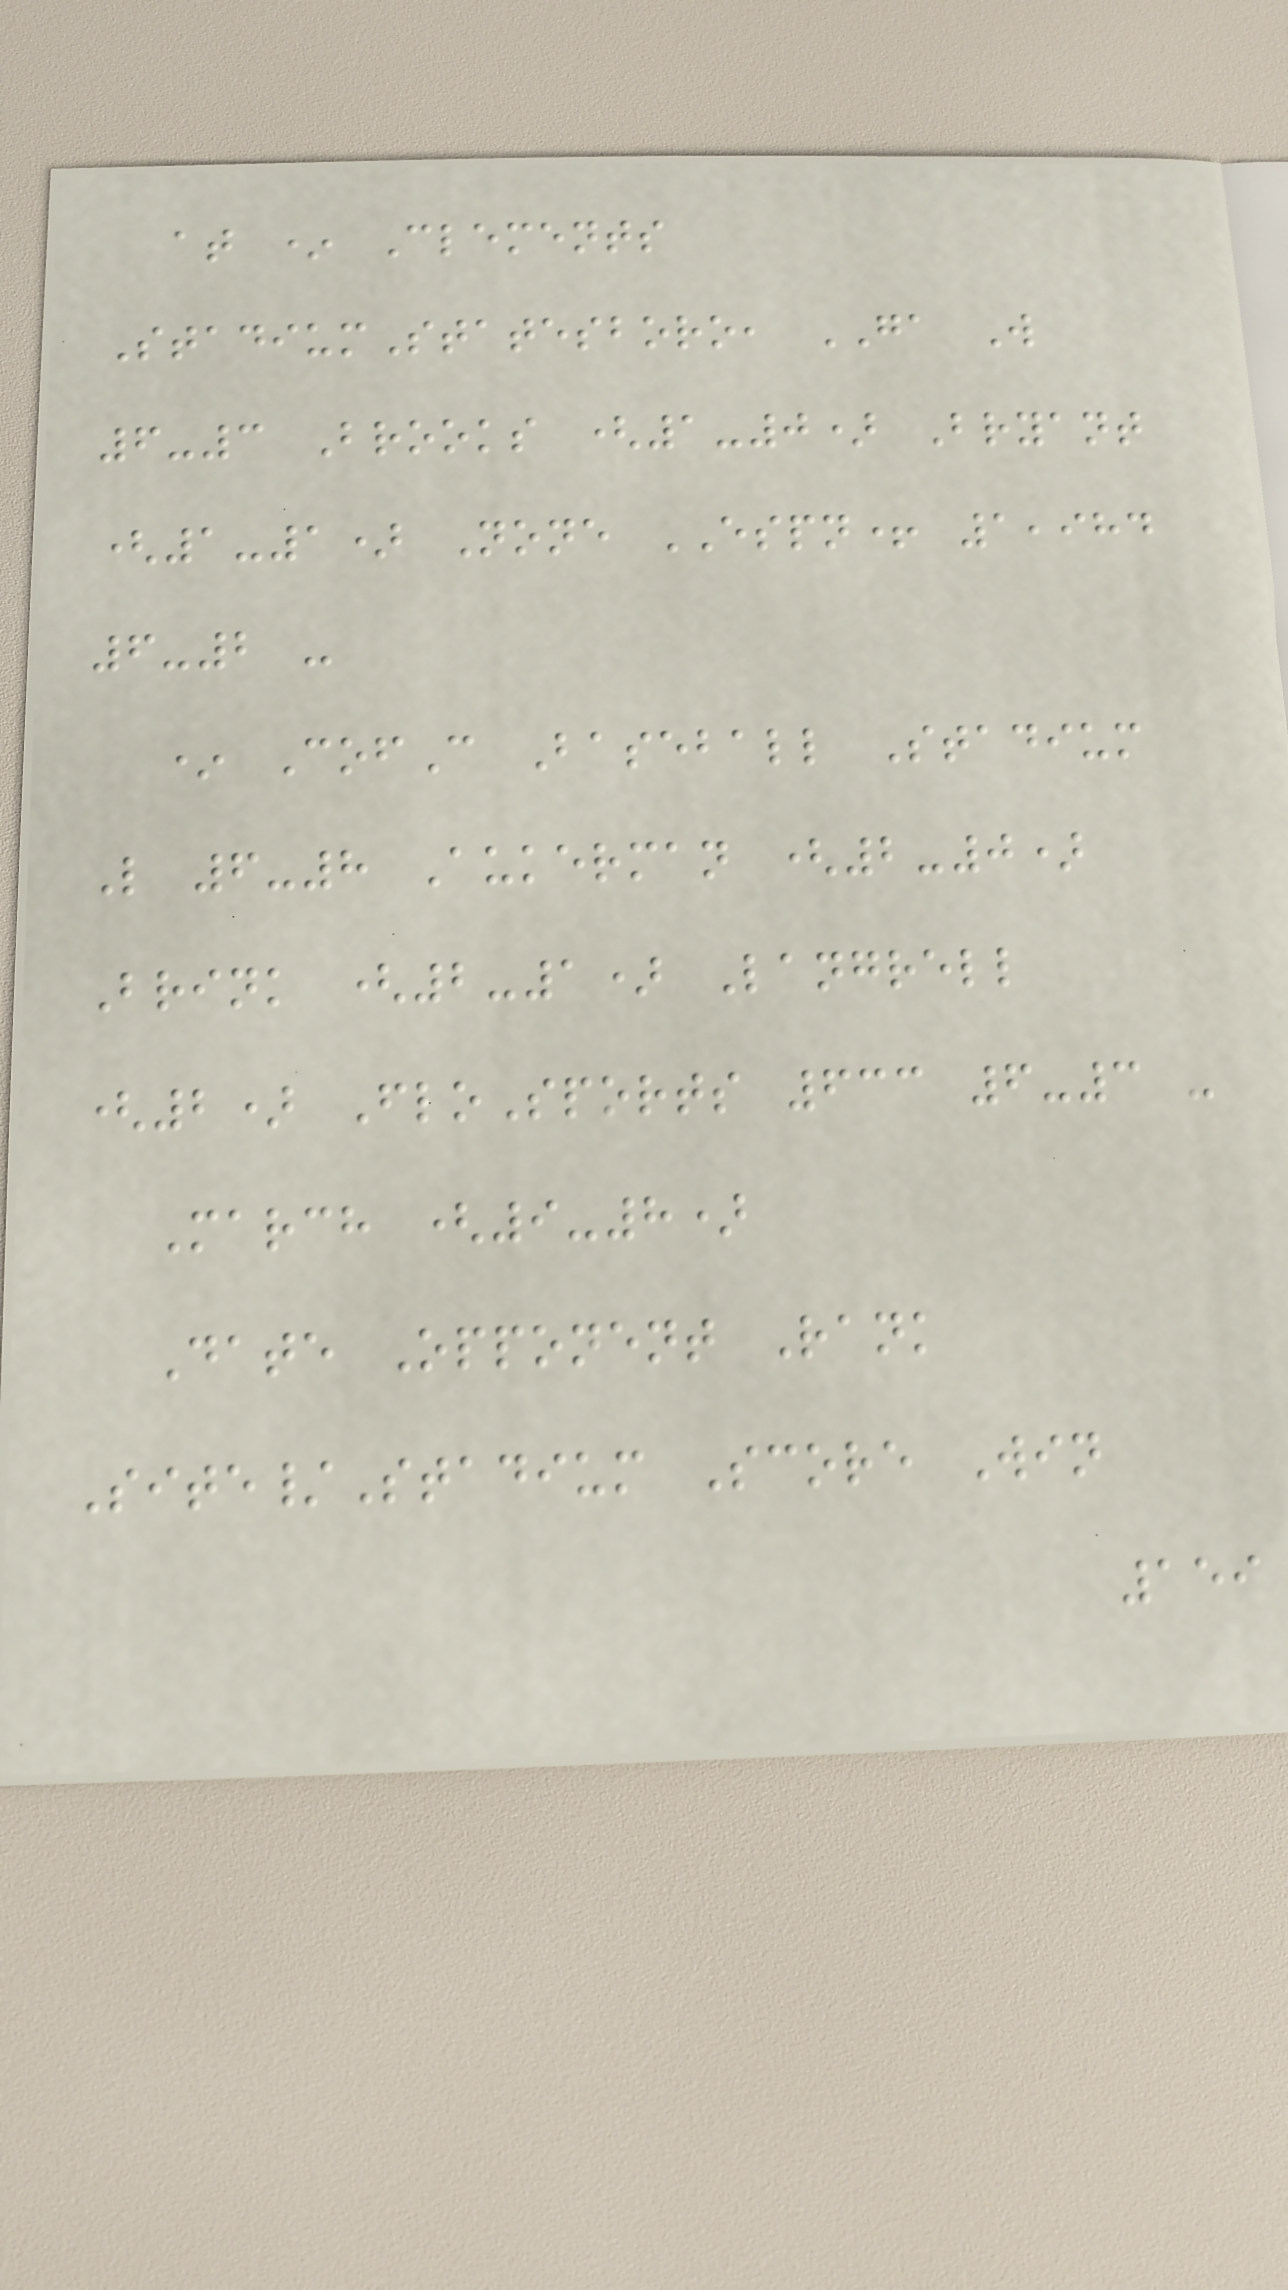at * Clements
StadiumStatesboro, GA W
6-3 Brooks (1-0) Bryant
(1-1) None ESPN+ 1,984
6-2 -
* CofC Baseball Stadium
L 6-8 Aukerman (2-0)
Brink (2-1) Langrell
(2) FloSports 633 6-3 -
March (9-8)
Date Opponent Rank
Site/Stadium Score Win
159
